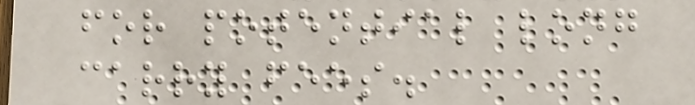for potential long
carry fees.
